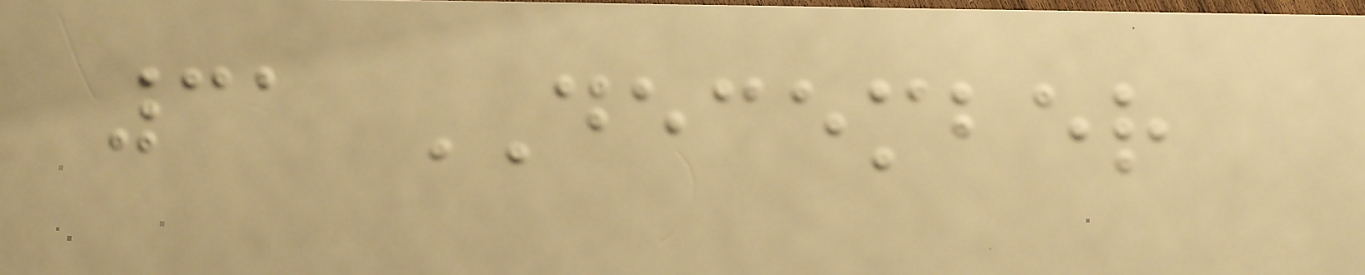31 DECEMBER
